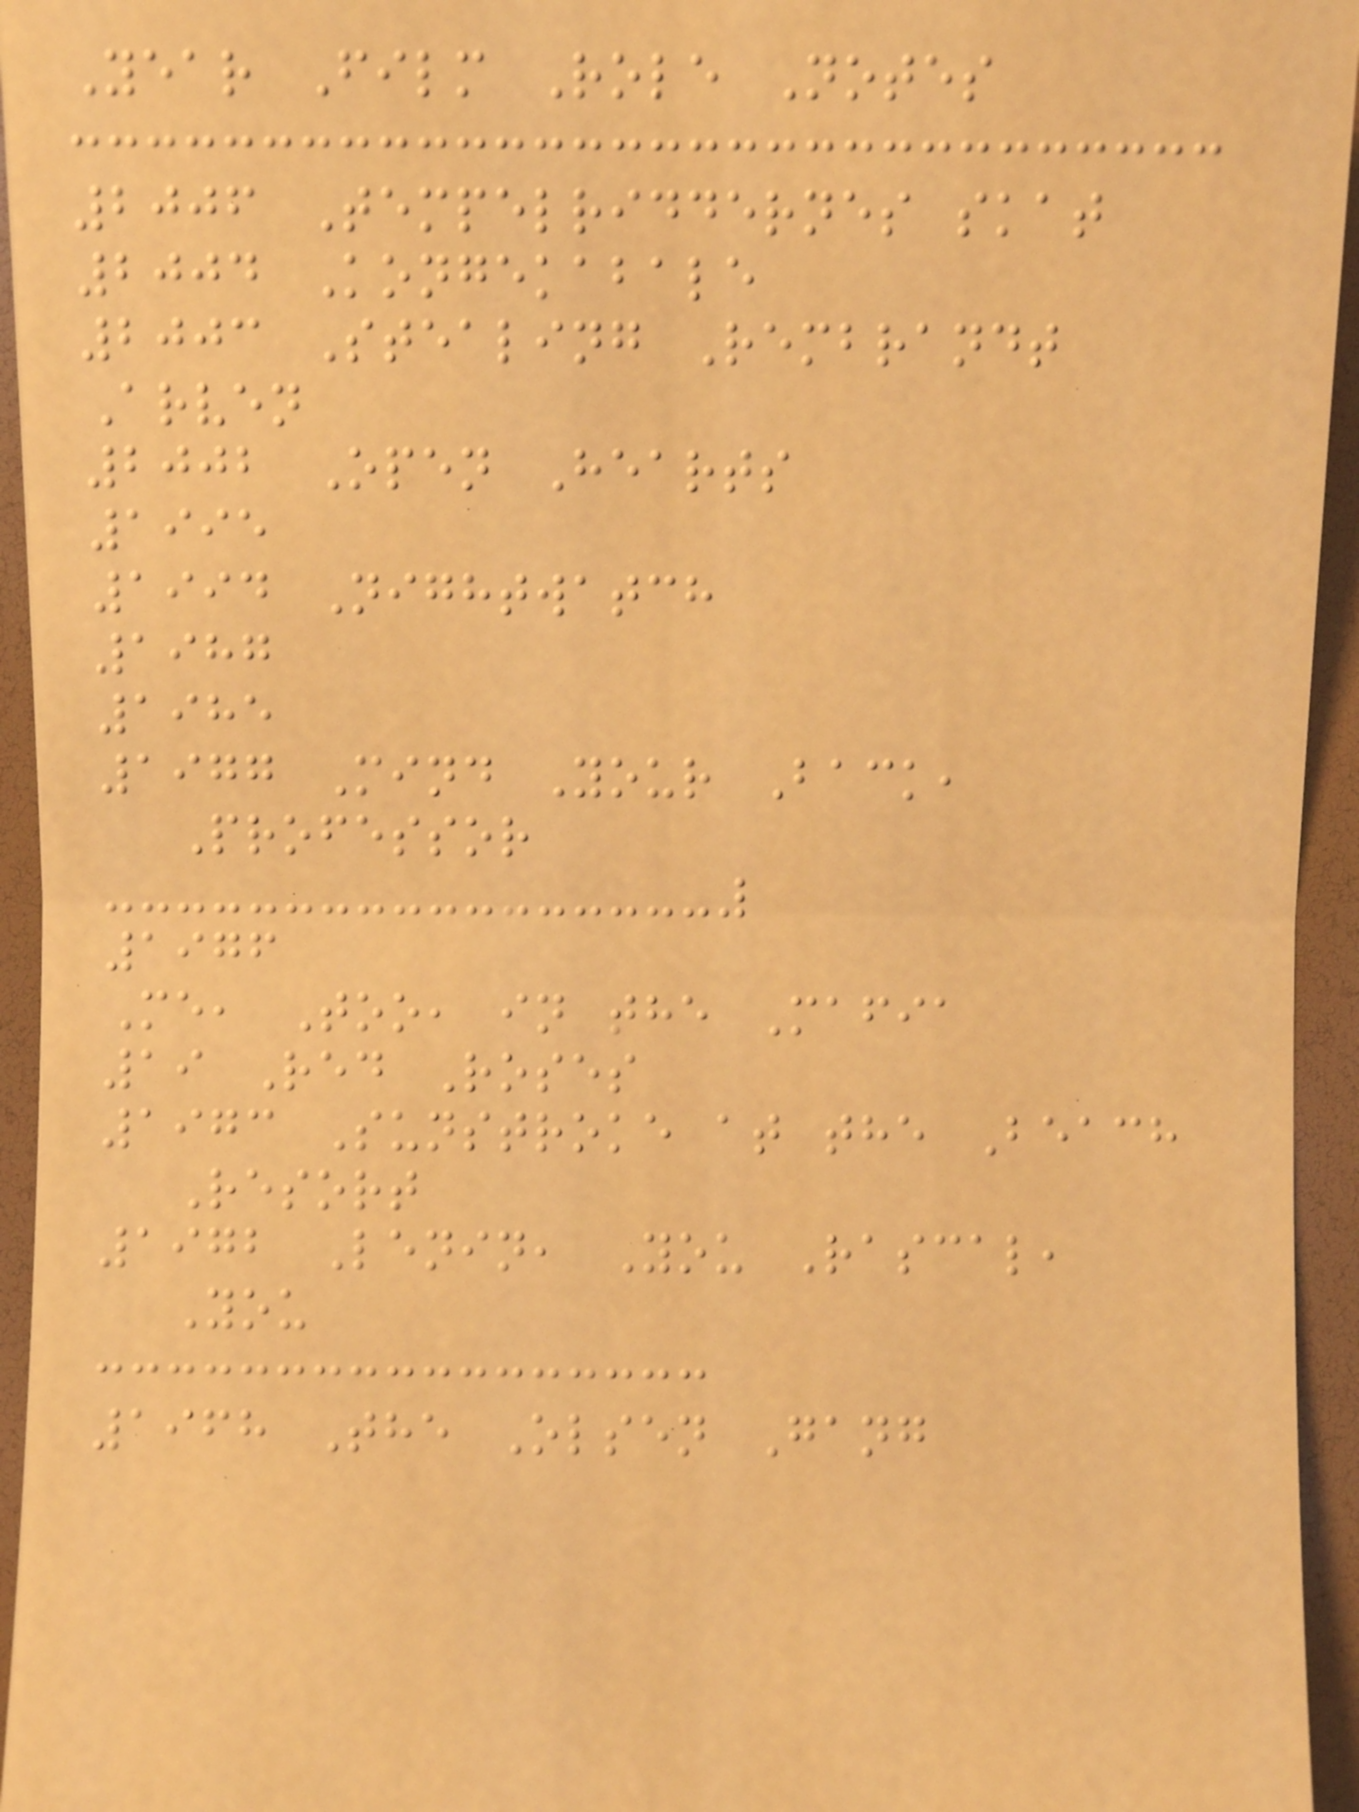Year Film Role Notes
2006 Tempelriddernes skat
2004 Kongekabale
2003 Stealing Rembrandt
Arven
2002 Open Hearts
1995
1994 Nightwatch
1987
1985
1977 Mind Your Back,
Professor
1976
Me, Too, in the Mafia
19 Red Roses
1973 Sunstroke at the Beach
Resort
1972 Lenin, You Rascal,
You
1968 The Olsen Gang
